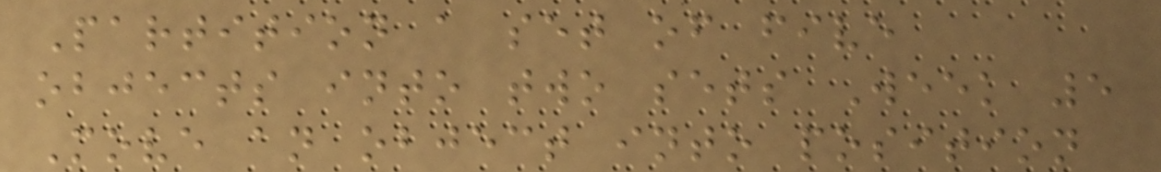Partition a set of five
objects into two sets Week 5
Move an object into position
